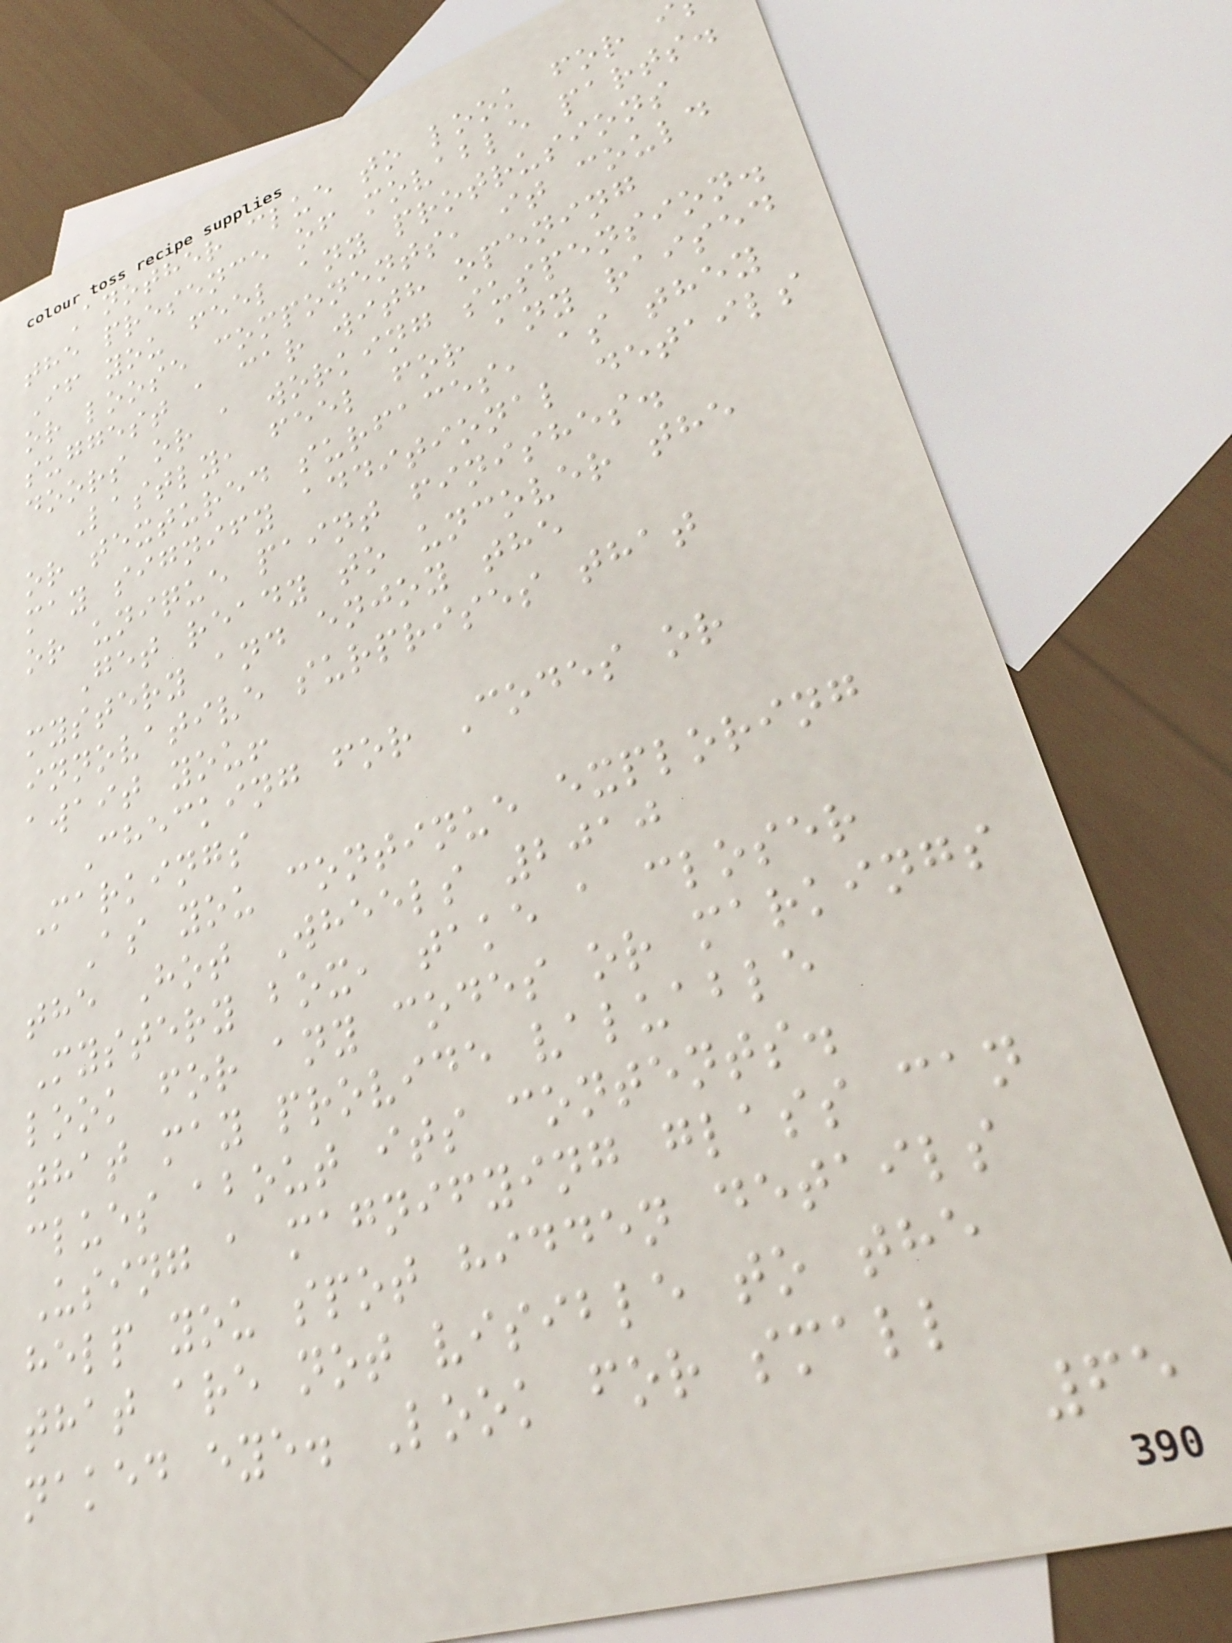Another clue to look for i
the presence of movable parts.
If you feel any protrusions
or loose components, it could
suggest a car with opening
doors or a working suspension.
Lastly, feel for any raised
or textured surfaces, as they
may signify additional details
or unique paint finishes.
Get ready to uncover the
mystery and enjoy the
innovative surprises that
await you!
Checking for Codes or
Markings
As you continue exploring
the Hot Wheels 2010
Mystery box, take a closer
look for any codes or markings
that may provide valuable
clues about its contents.
Using a magnifying glass can
help you spot hidden details
that are not visible to the
naked eye. Look for small
65
